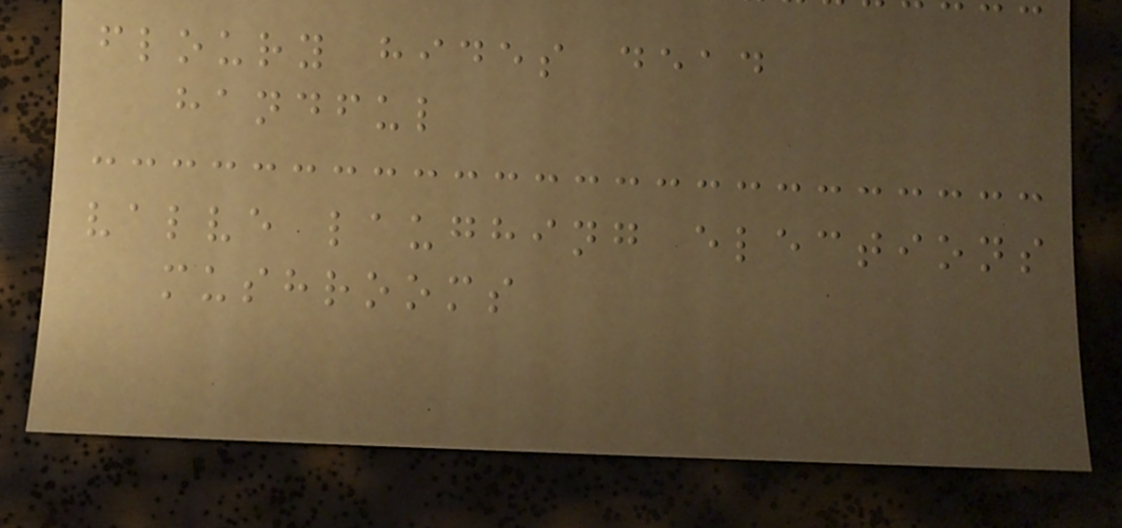floury hides dead
handful
valve laughing elections
mushrooms
